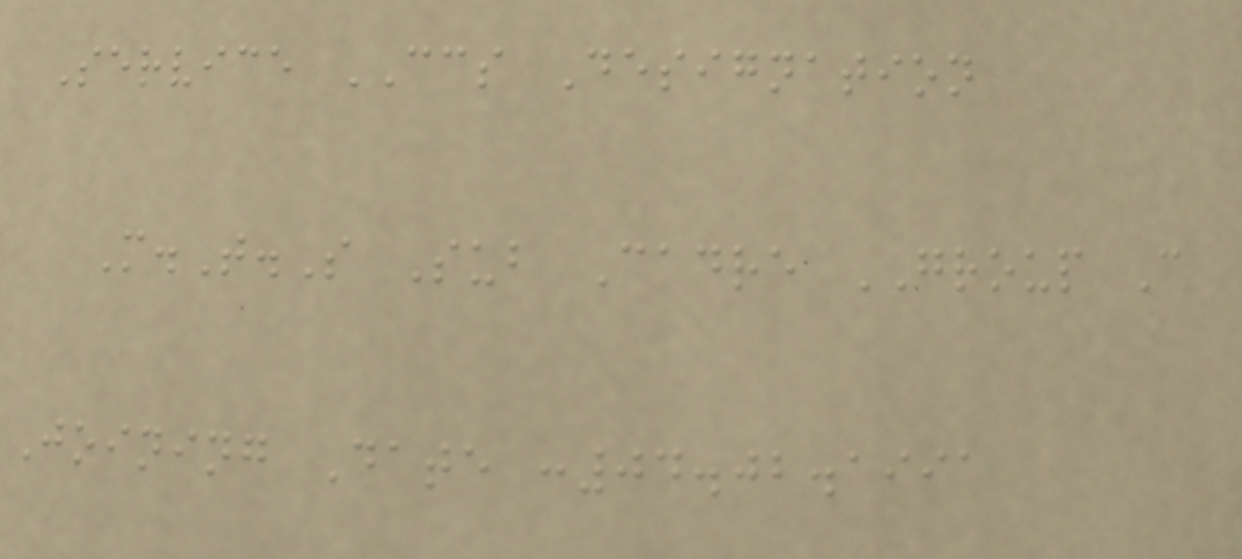Service CCS Designation
M.T.S Sub Cadre GROUP C
Joining Date :04.02.1991
